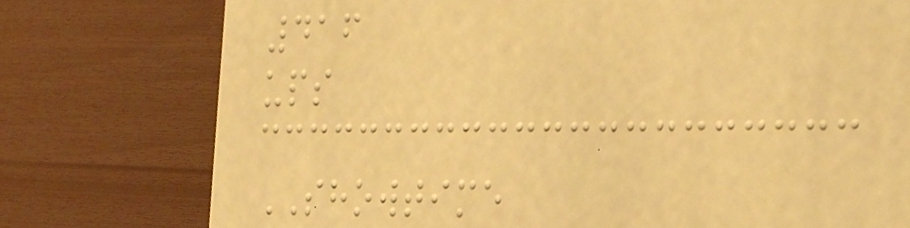416
ups
SHOWTIME
